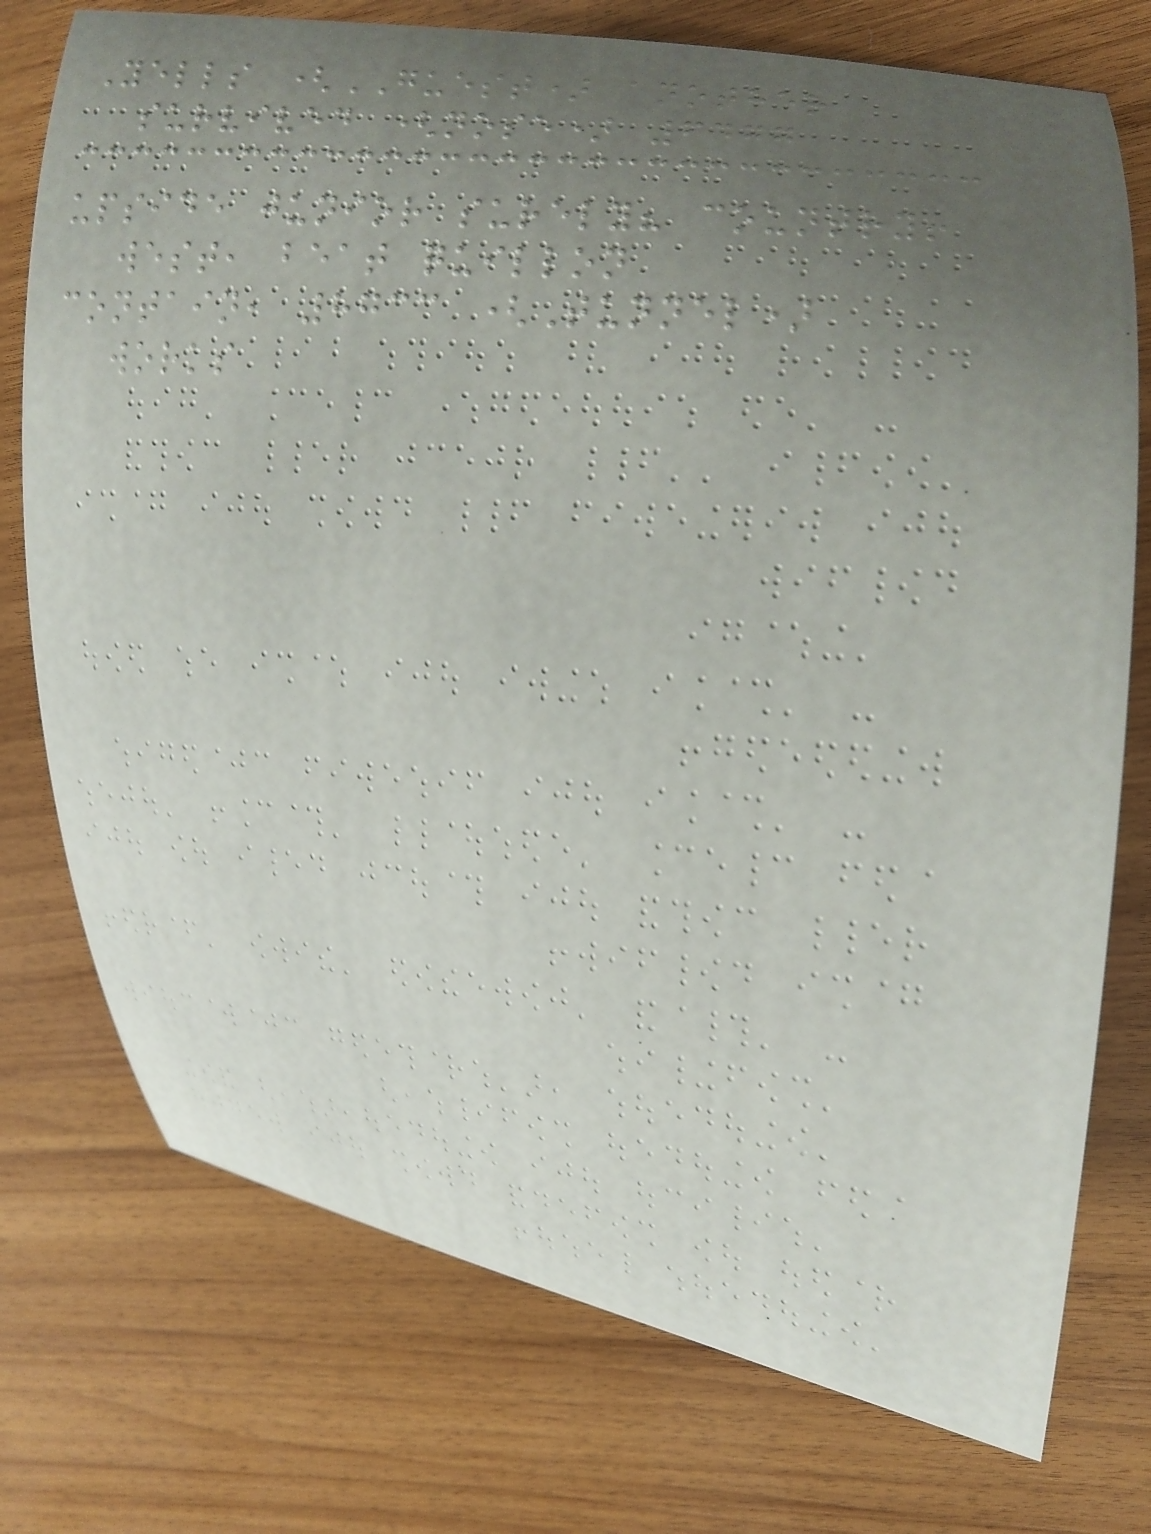Yells (GUEST) another
survived (nose) 6477
upside junior surely? country!
west, beat quillon
contain, 8733 (Tunnel)
works
